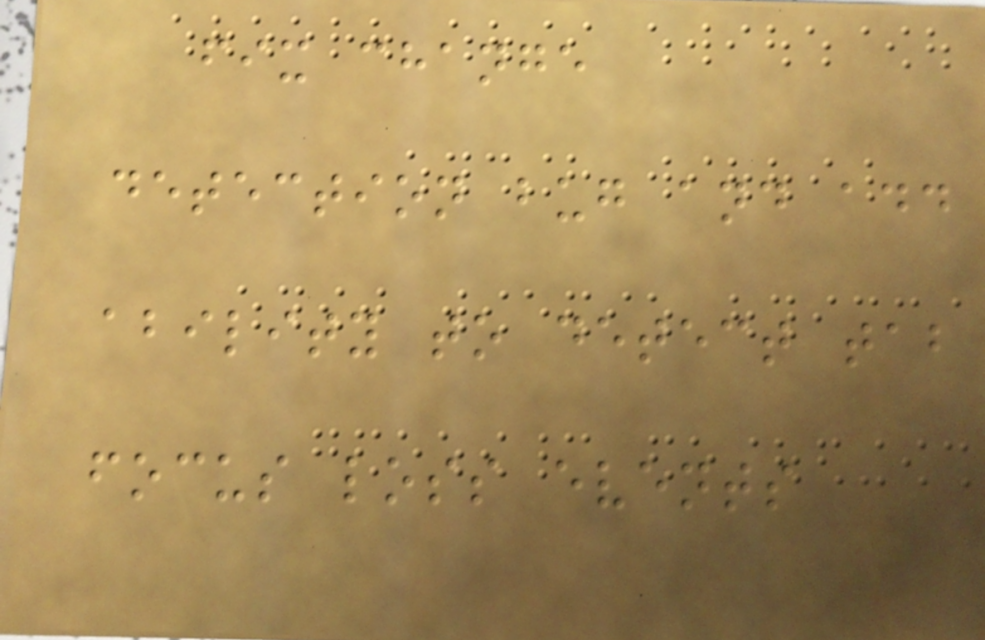fix change
detection bug and add
ability to detect tab
focus loss events
